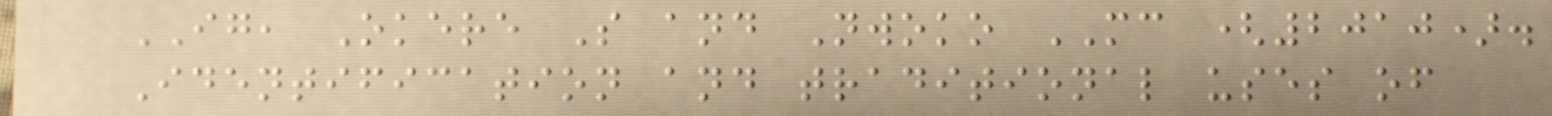IG, Okere S and Nwoko MC (2010).
Identification and traditional uses of
